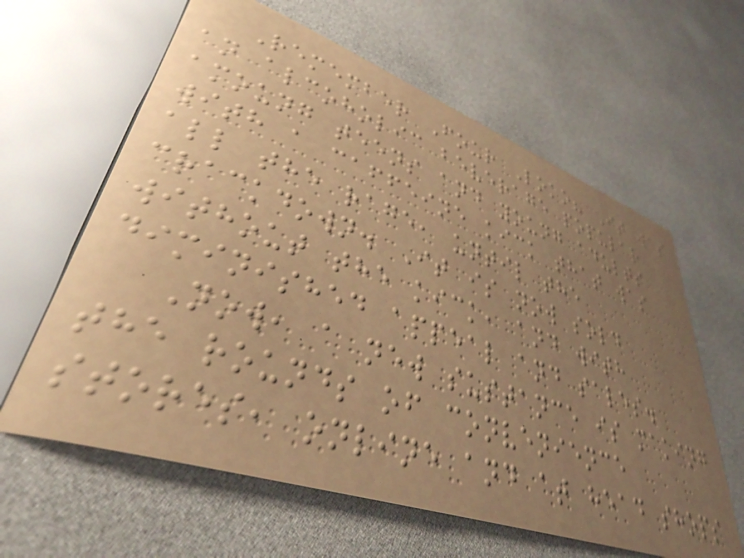Remember Four Loko? It was
an alcoholic beverage popular
amoung teens and young adults
with a caffeine kick that was
all the rage, until the
crackdown. It is now sold
without the kick, and with
diminished appeal and sales.
Now, a new sustance is making
the rounds of convenience
stores, online and at head shops
